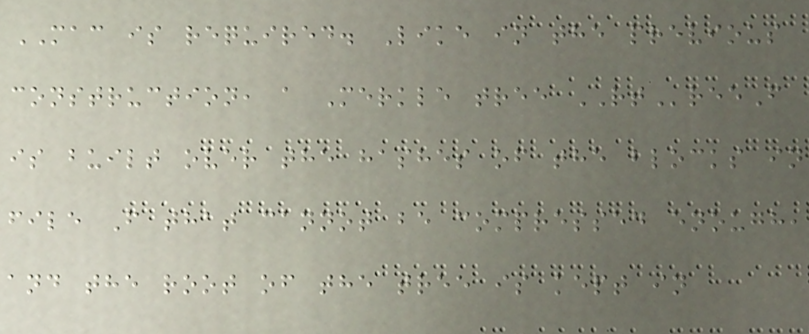MAC is required. Like in the previous
construction, a Merkle tree RTreeF
is built over the hashes of the blocks in
file F that cannot be compressed enough,
and the root of the tree is kept in
